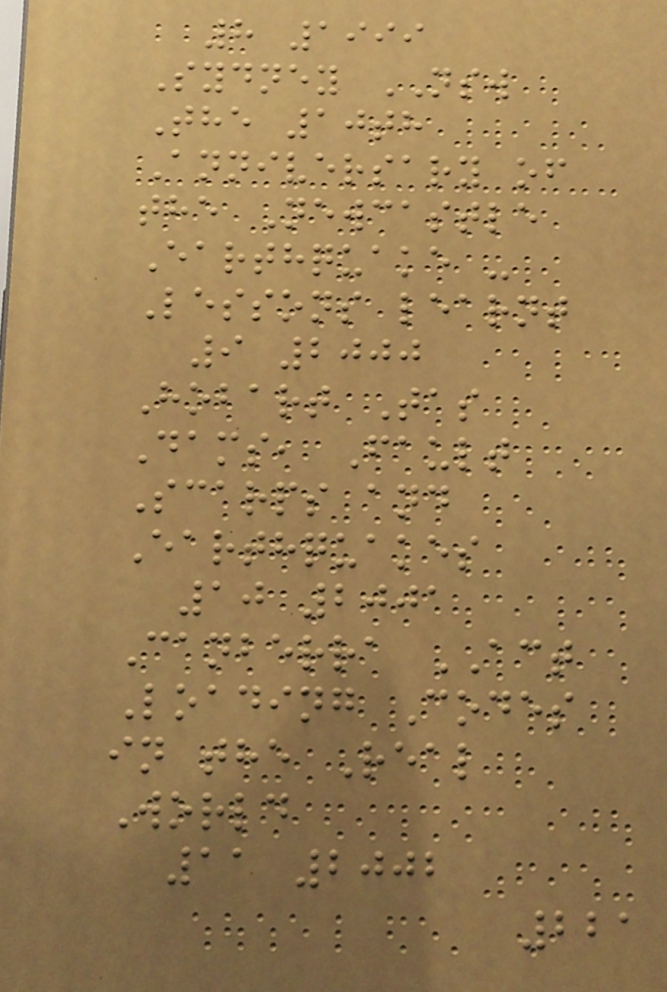8 1999
Sydney NSW
The 10th
Anniversary of
the Newcastle
Earthquake -
Lessons learnt
9 2000
Hobart Tas
Dams, Fault
Scarps and
Earthquakes
10 2001
Canberra ACT
Loading Codes
in the Real
World
11 2002
221
